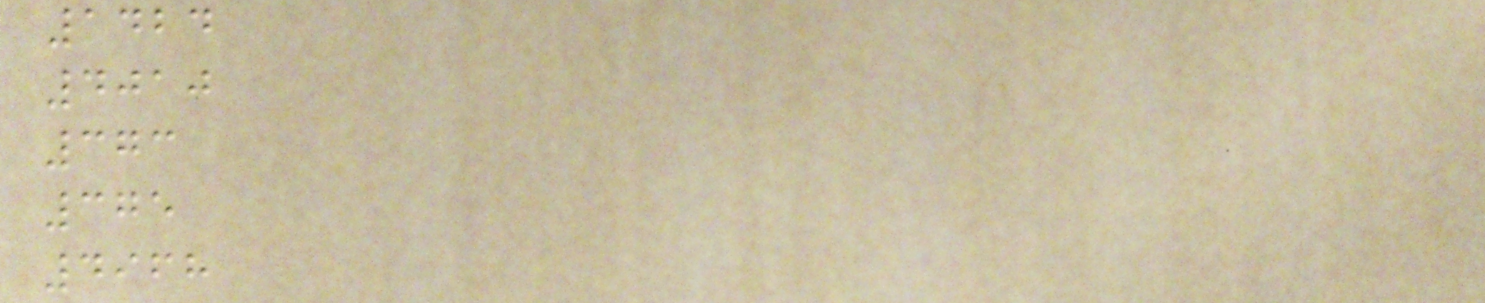1424
4010
373
375
4968
